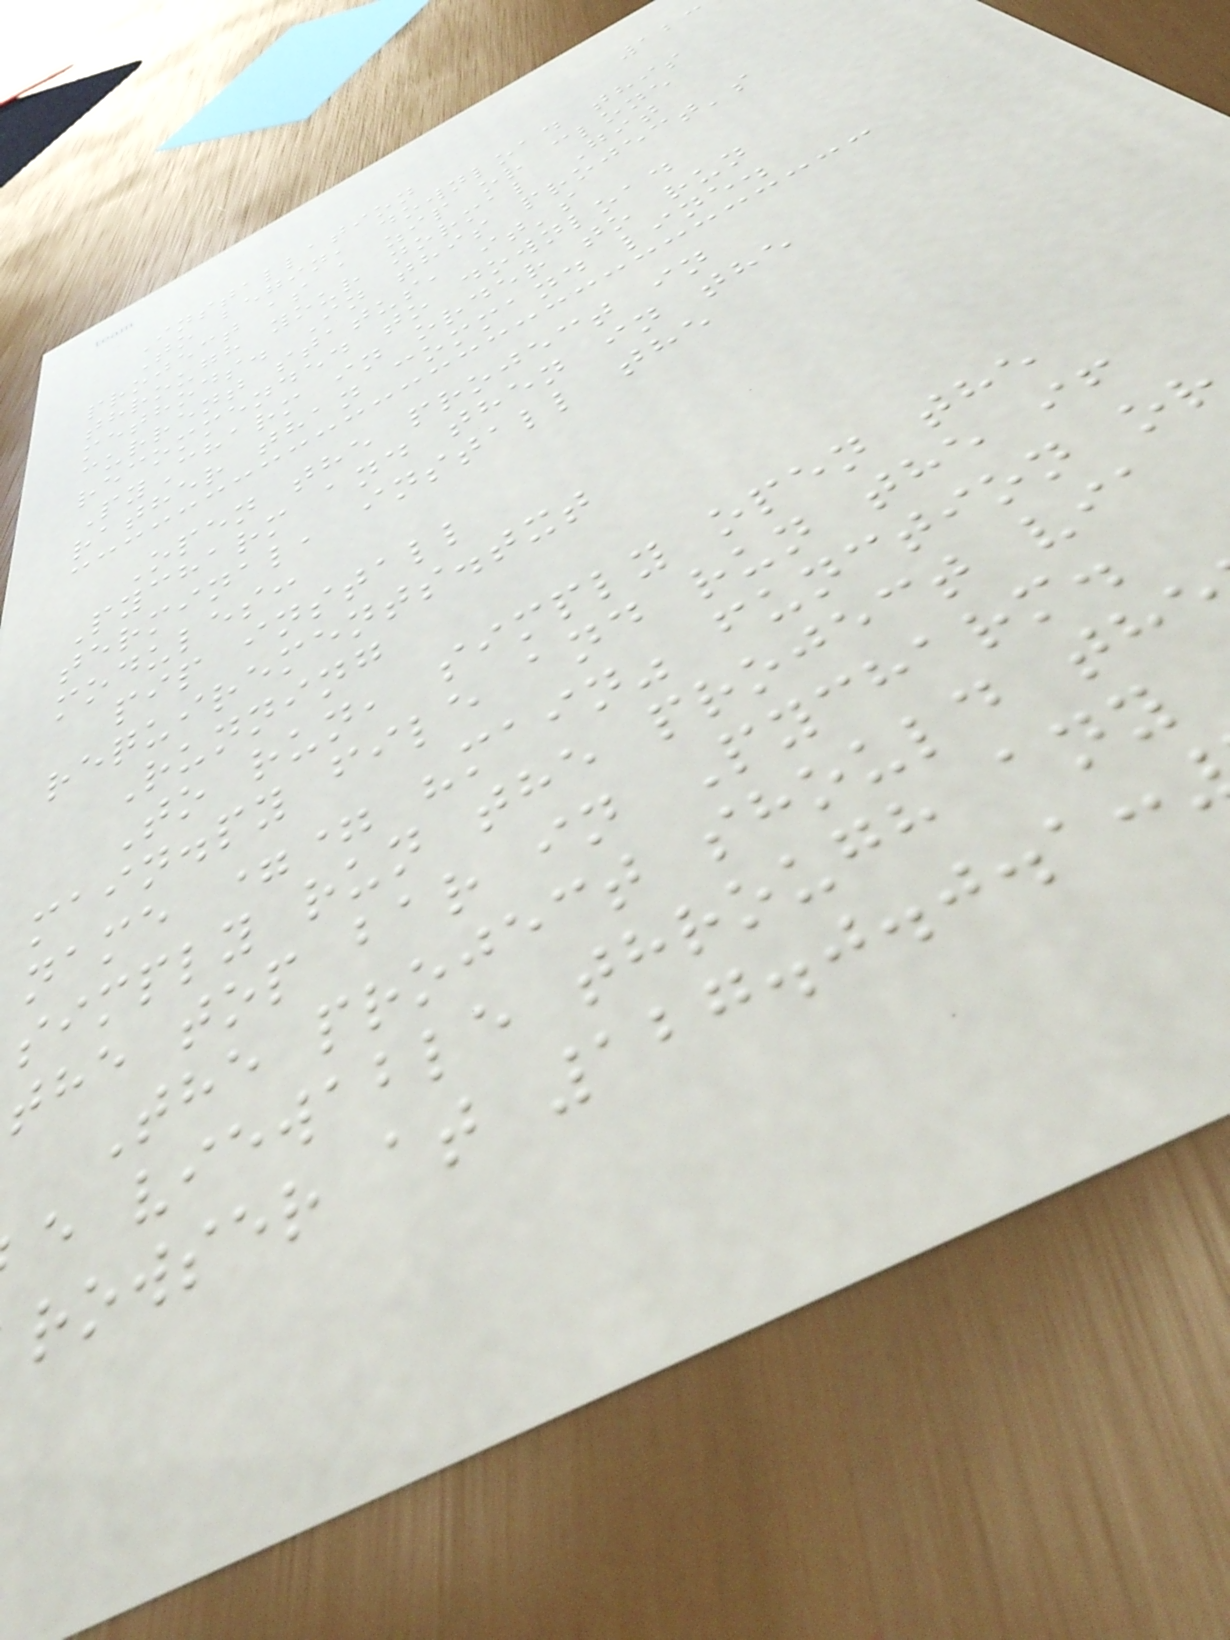123
Installation
To begin, download this
project as a zip or clone
through your normal Git
methods. In this project's
current status, it's
recommended to download
PyCharm in order to run
rather than command line.
Open the project in
Pycharm and then in the
terminal, install the
modules:
pip install
requirements.txt
Running
To run, simply open the
main.py file and run the if
name == "main" function or
simply run the project via
the top bar in Pycharm.
The project should th
e viewable through any
rowser at 127.0.0.1:
